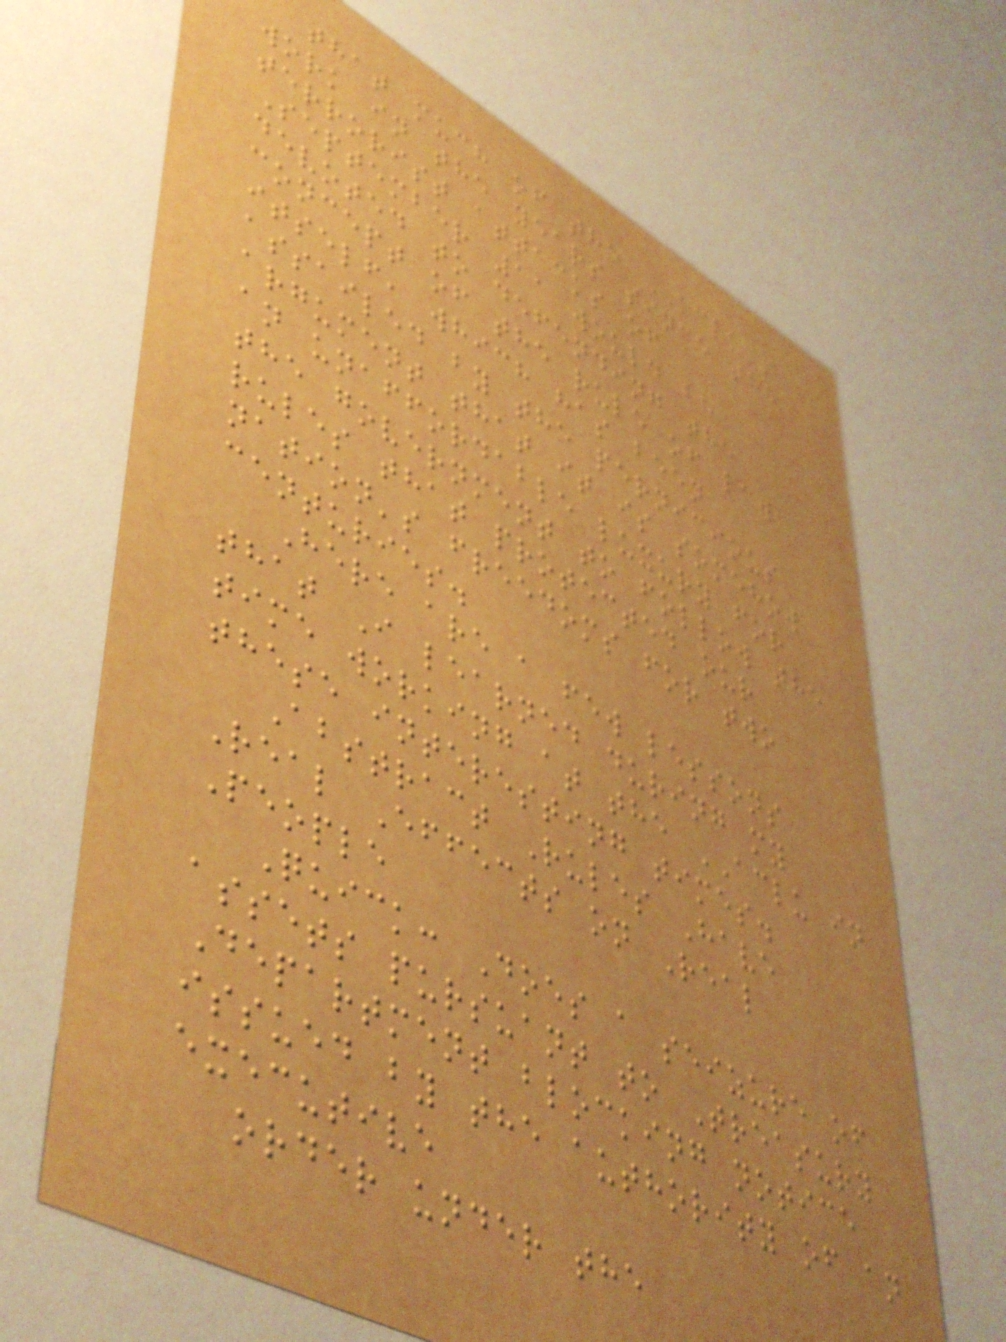that much of the ACLU's
work in the years since the
terrorist attacks of
September 11 would be
devoted to defending the
concept of the rule of law
itself, which has been
assailed by the pernicious
argument that it is somehow
an unaffordable luxury for
the government to follow the
rules that protected our
nation's freedoms for two
centuries.
Here are a few lessons
that I learned during my
time working at the ACLU in
these interesting times.
Abstract Rules Have
Real Effects on Real
People
Quick: Does a seizure of
assets pursuant to Treasury
Department blocking notice
issued by the authority of an
executive
order under the
